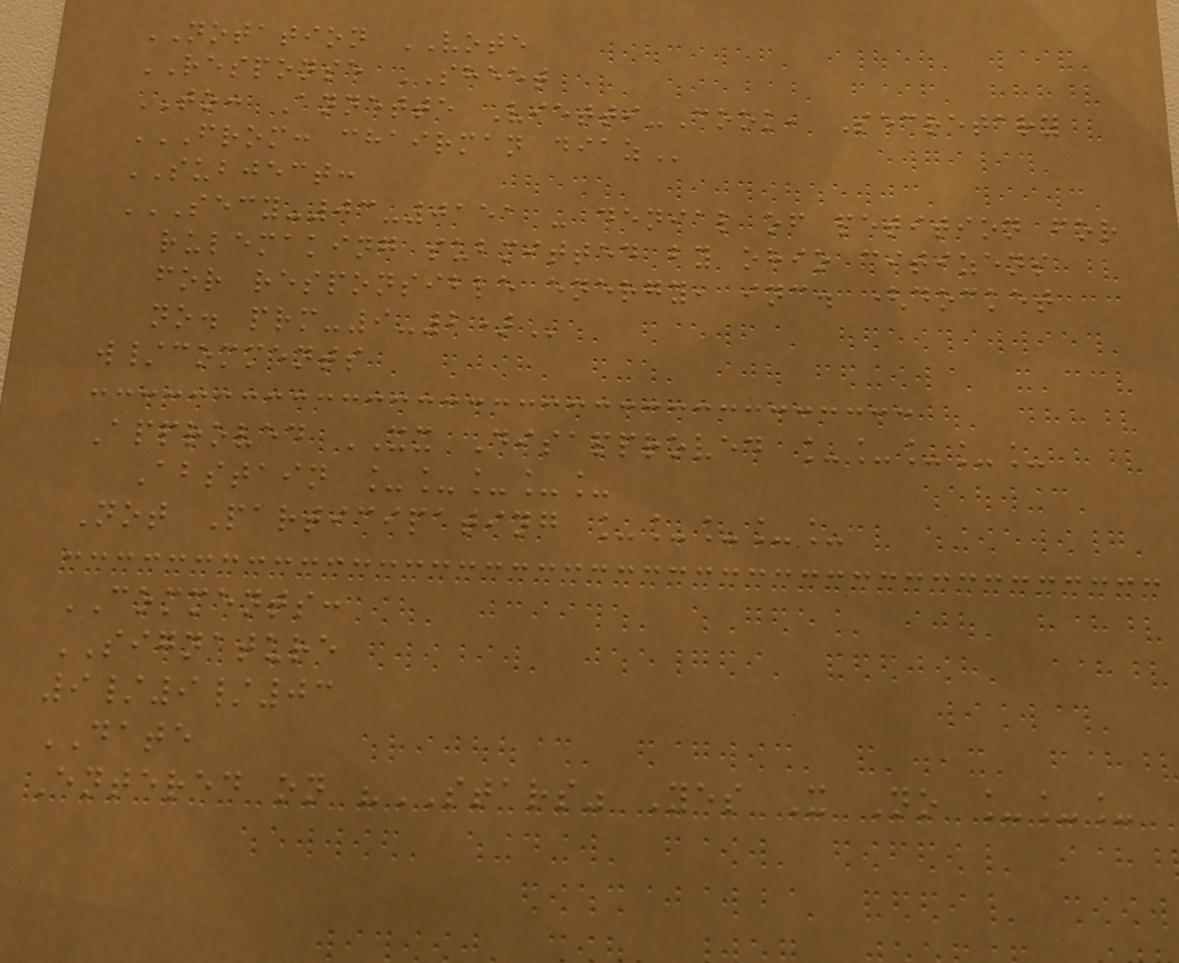NOTATION VOTE
RESPONSE SHEET
TO: Annette Vietti-Cook, Secretary
FROM: CHAIRMAN DIAZ
SUBJECT:
SECY-03-0151 - DENIAL OF PETITION FOR
RULEMAKING SUBMITTED BY OHIO CITIZENS
FOR RESPONSIBLE ENERGY, INC. (DOCKET
NO. PRM-9-2)
w/comments
Approved XX Disapproved _____
Abstain _____
Not Participating _____
COMMENTS:
SIGNATURE
9/9/03
DATE
Entered on "STARS" Yes X No ___
